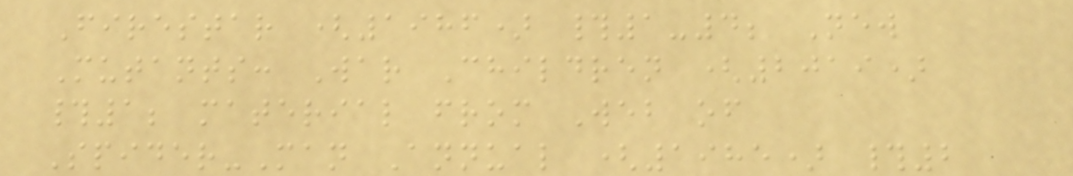Firestar (1986) #1-4; New
Mutants: War Children (2019)
#1; material from Web of
Spider-Man Annual (1985) #2
